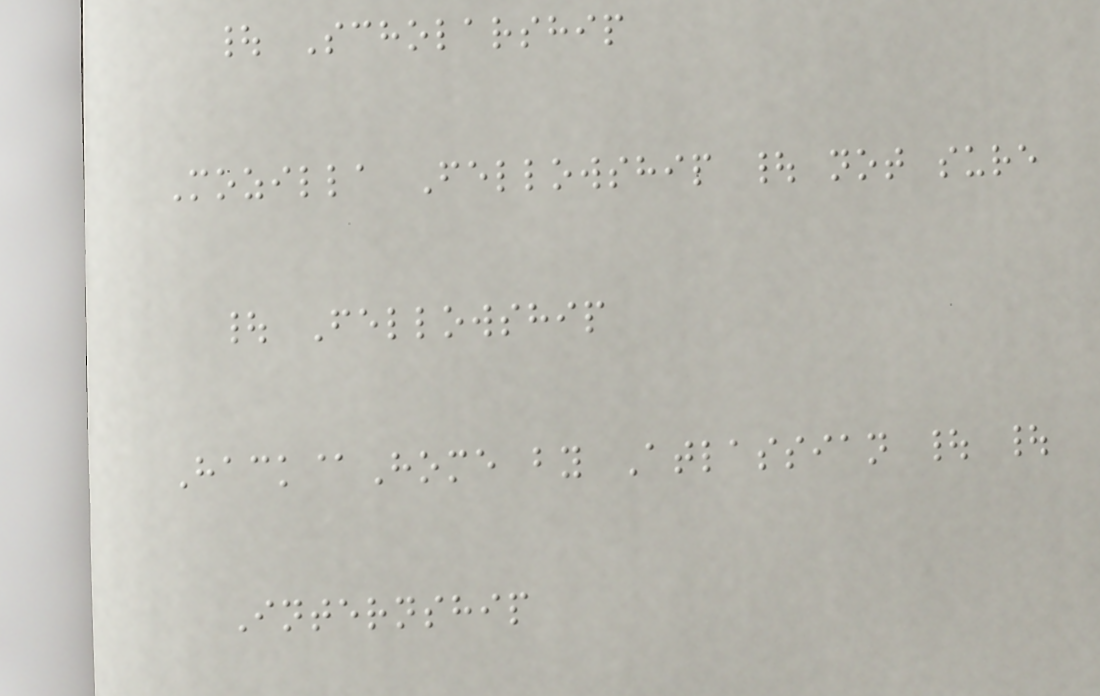| Scholarship
Mozilla Fellowship | not sure
| Fellowship
Hack@Home by Atlassian | |
Internship
